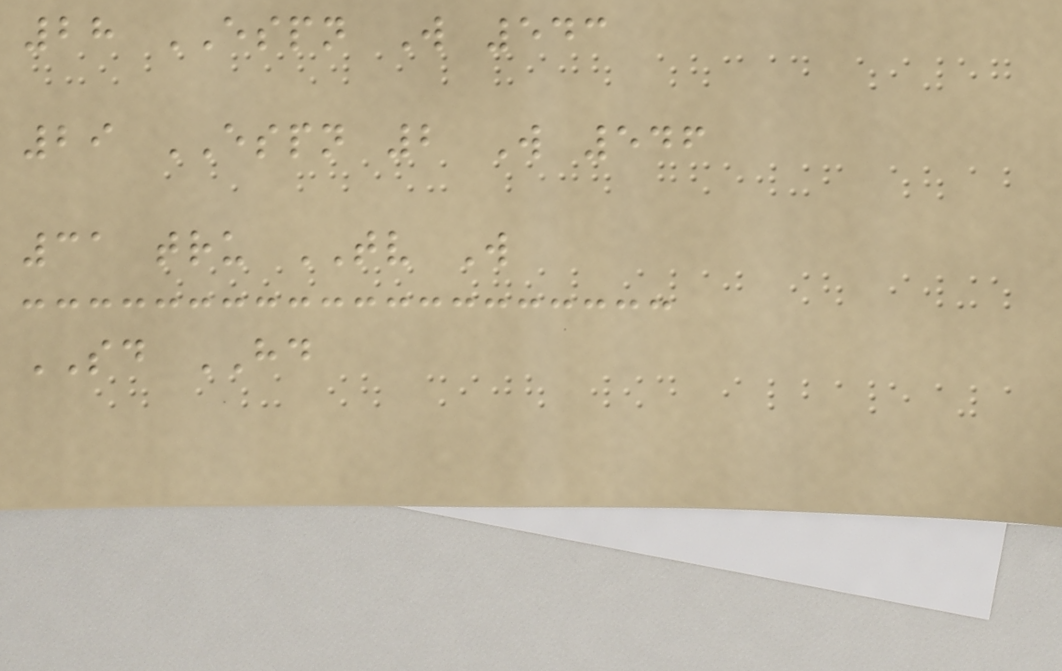28 ESPN W 543
29 ESPN 2 W 546
31 tru TV W
SD HD
